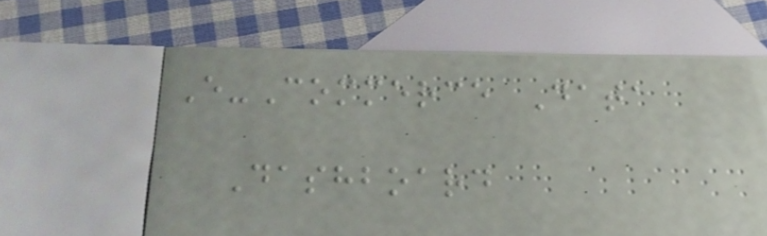E-Commerce Data
Dashboard
